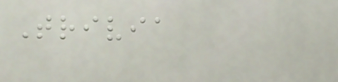Trivia
